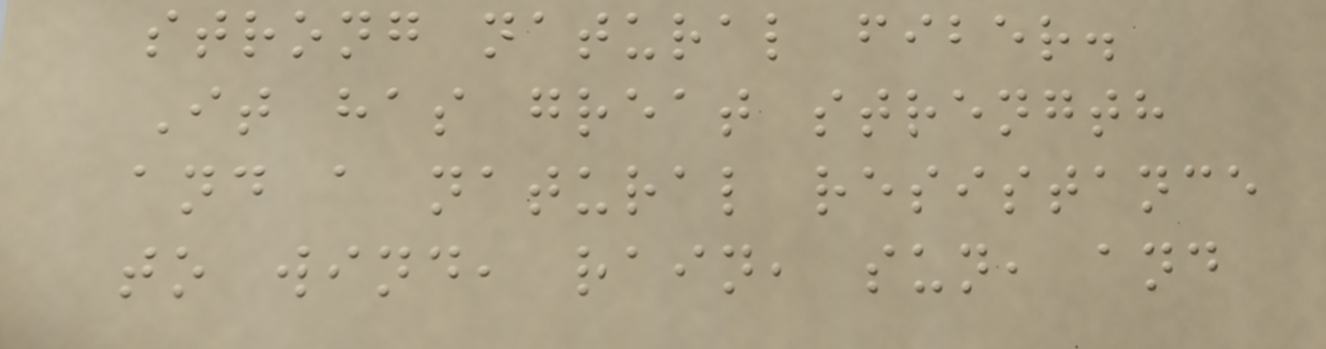strong natural fiber.
It has great strength
and a natural resistance
to wind, rain, sun, and
